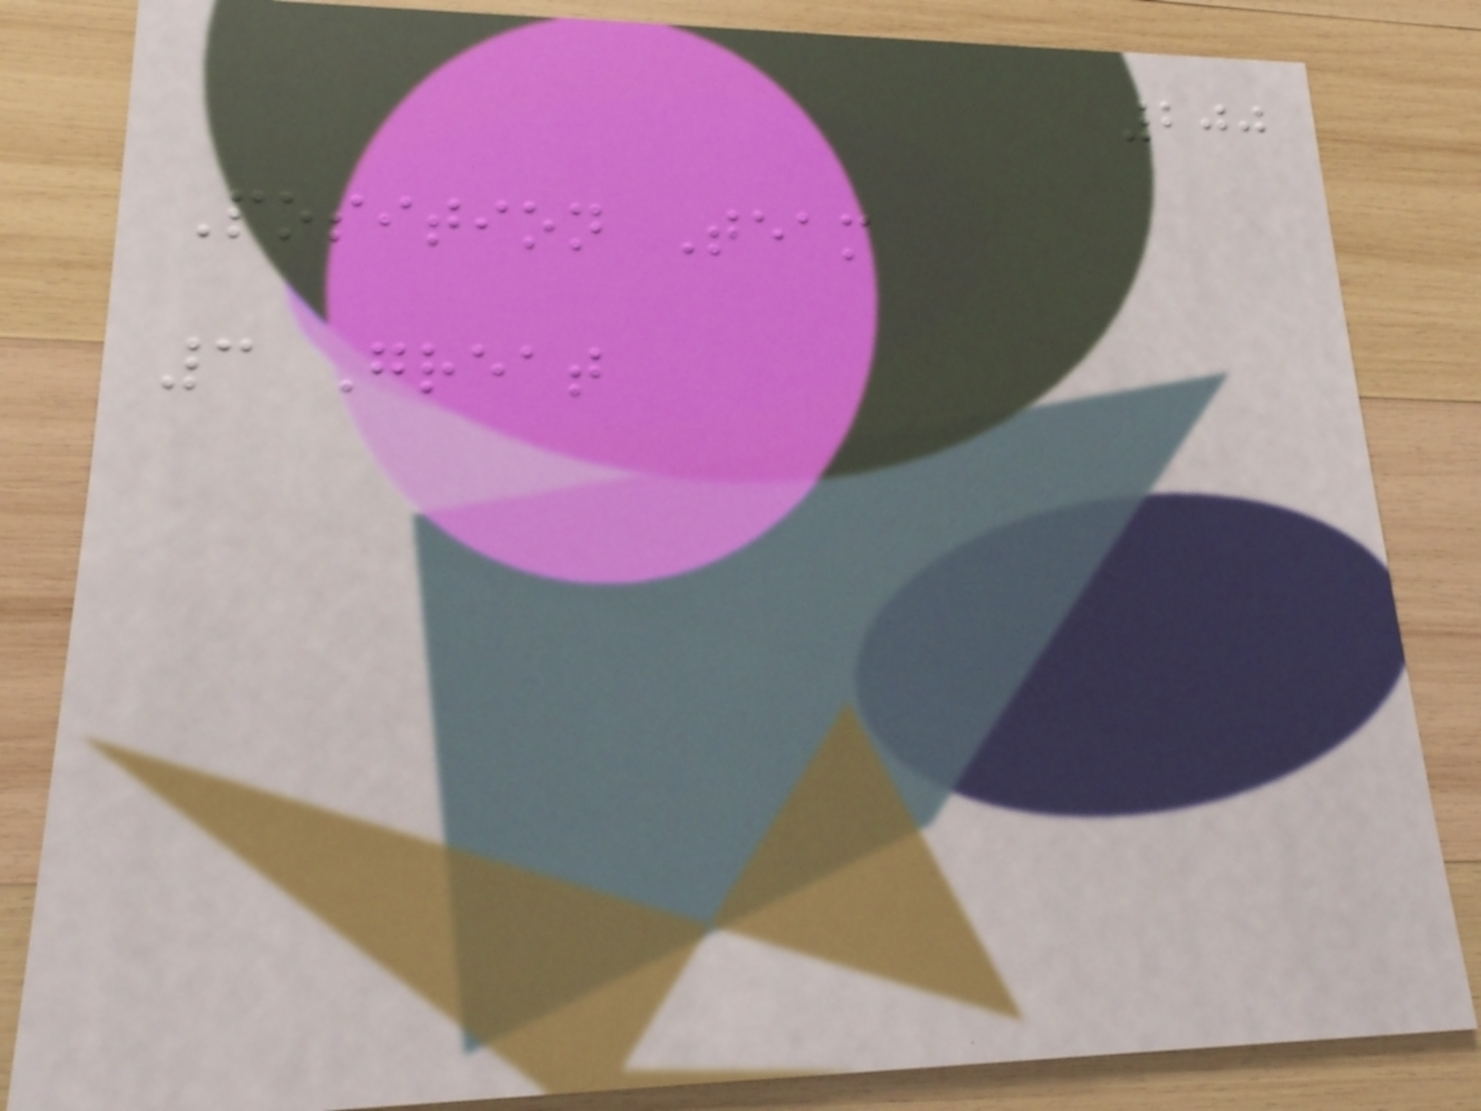200
Position Team
3 Great
